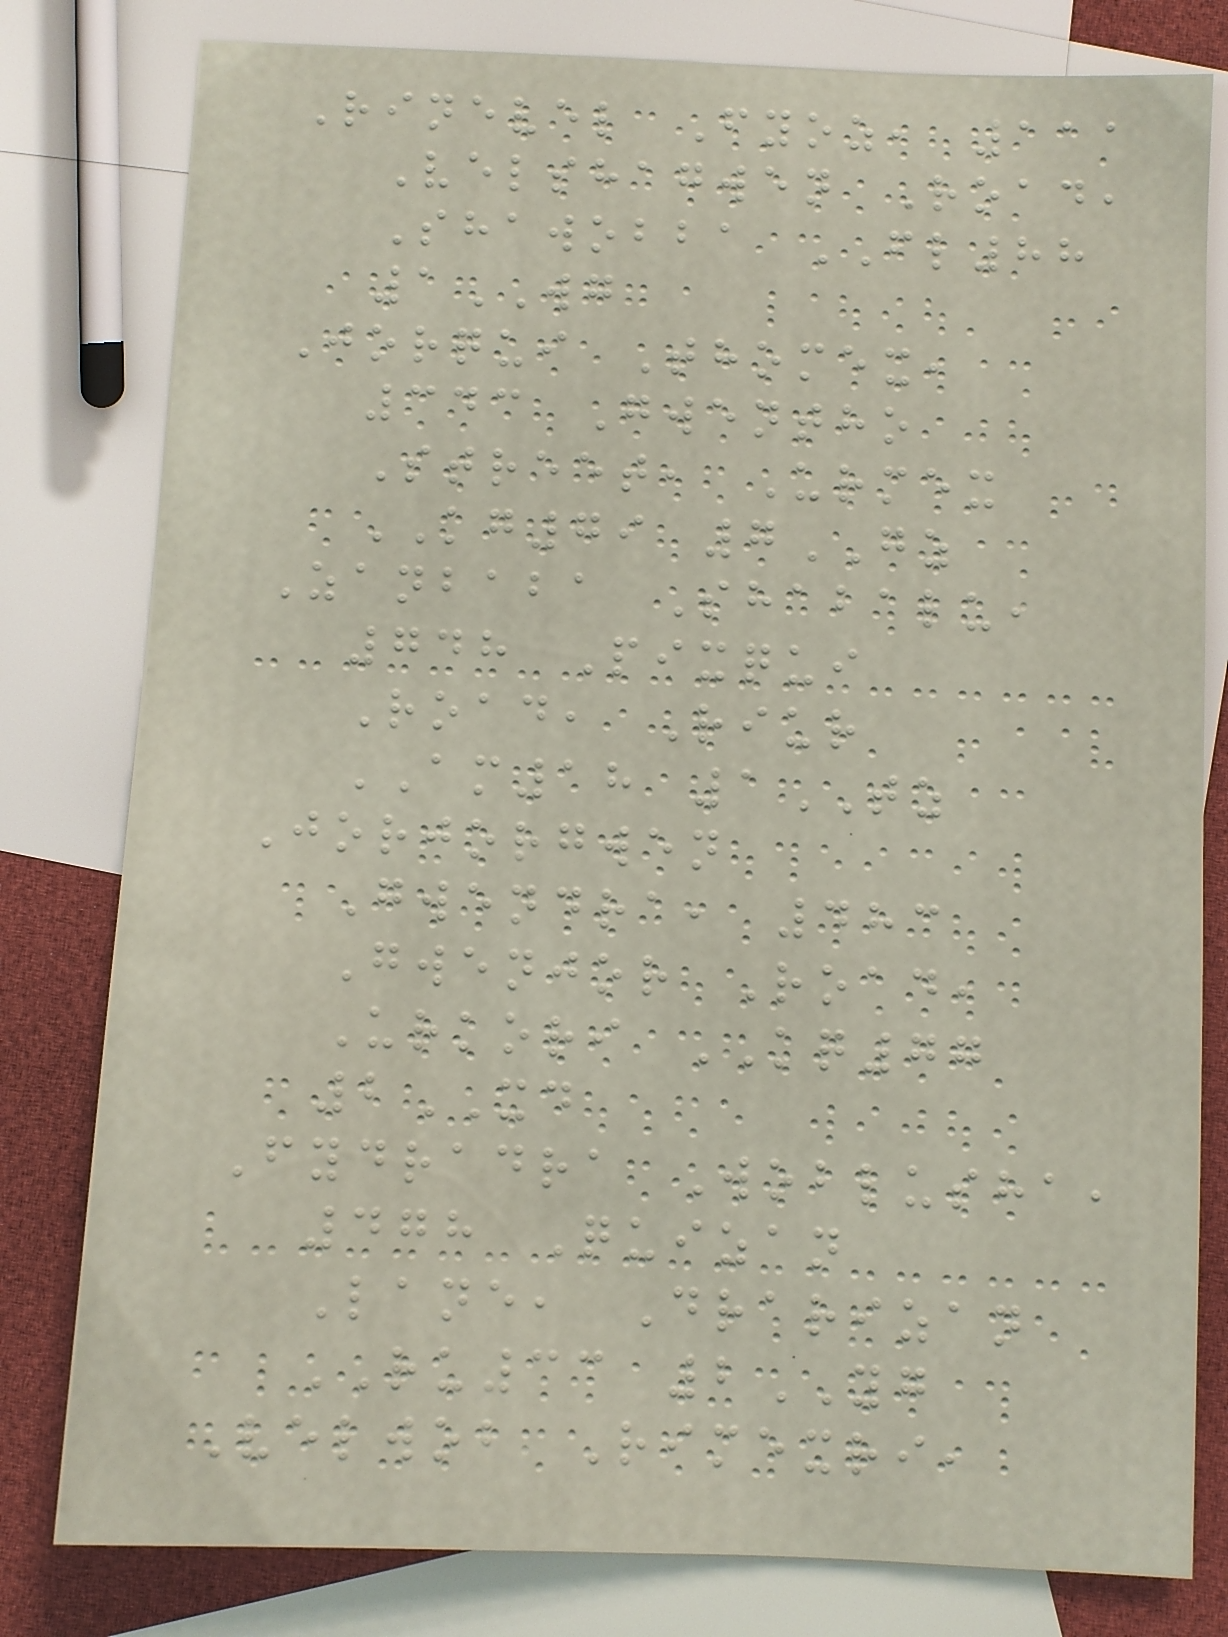Rinevel Fyoz, 111
Velshagwen Road,
Shawobba FL88
1WG
Jorqui Thomex,
343 Gwentho
Street, Urmex
KG79 7GZ
Zanbaba Shabalu,
748 Pixqui
Road, Riur
AM18 1TZ
Jorjorgwen
Gwendra, 483
Gwenjor Road,
Urkori KQ77
2XD
Fydradra Woblusha,
478 Quizan
Lane, Drarizan
RU33 2YG
Velwob Rimexri,
